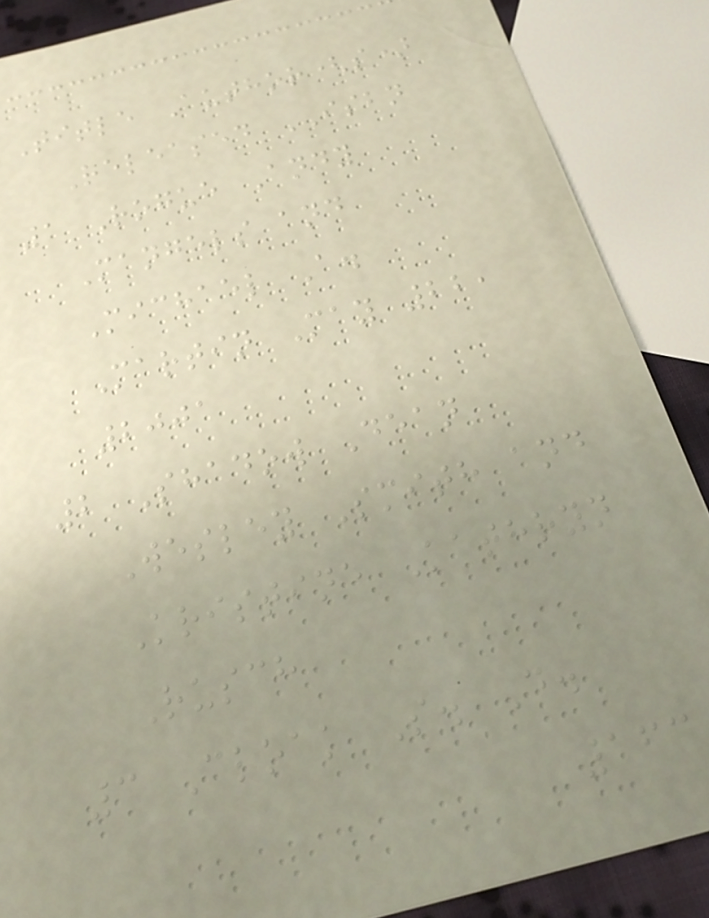Title Author(s)
Released ISBN
1 Rogue Andy
Mangels and
Michael A.
Martin May 22,
2001
2 Shadow Dean
Wesley Smith and
Kristine Kathryn
Rusch
3 Cloak S. D.
163
